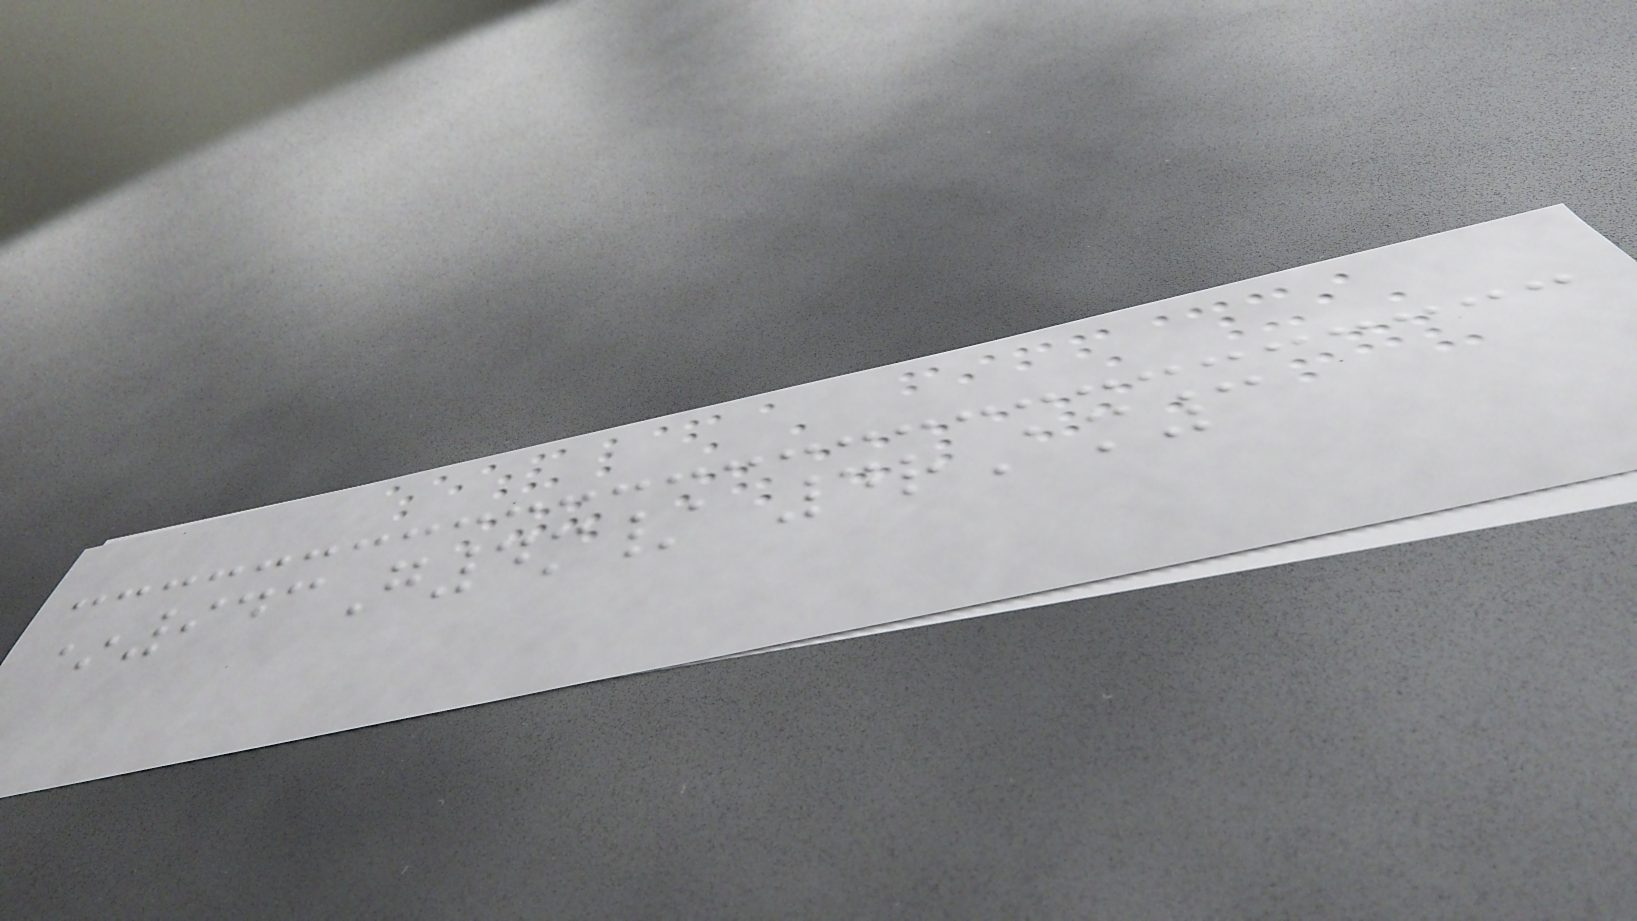*943G4m/ 4rAm3
